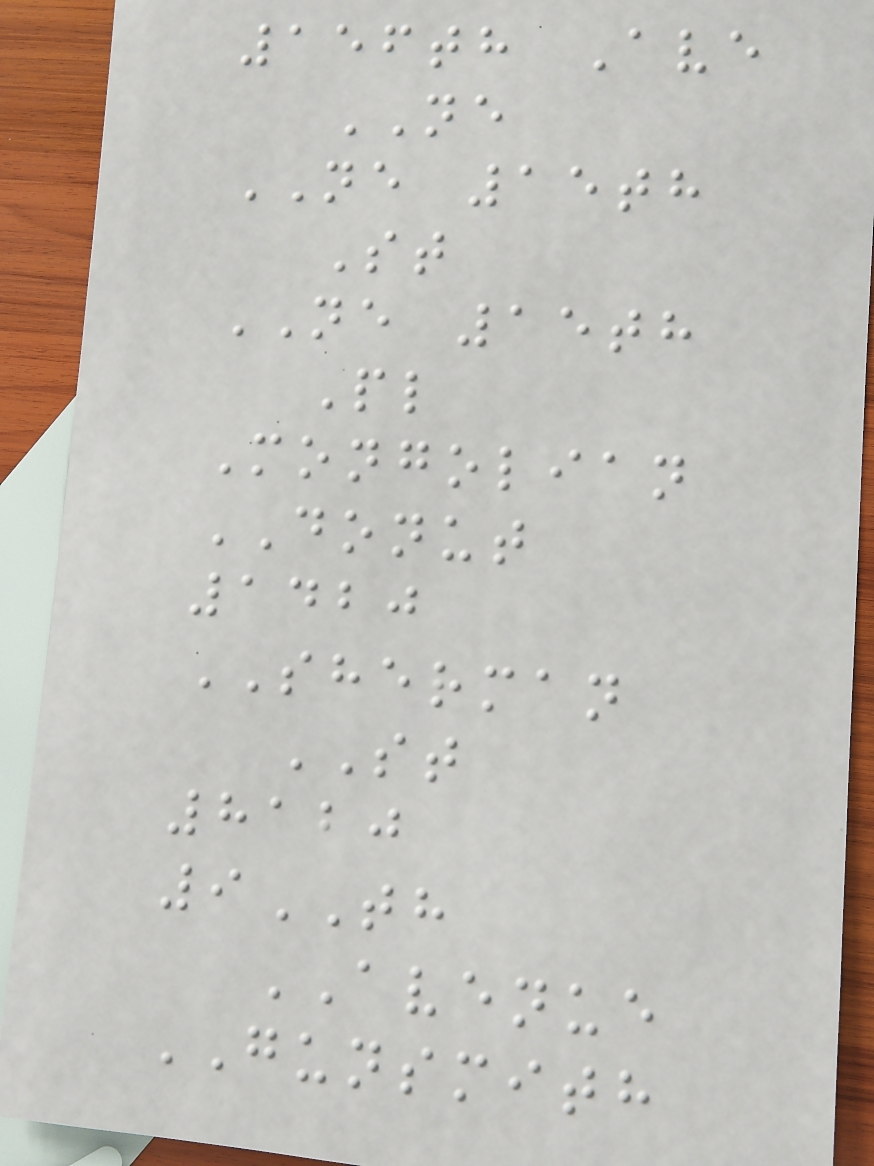156th Ave
NE
NE 15th
St
NE 15th
Pl
Mongolian
DONUT
1420
SHERMAN
ST
8120
9TH
AVENUE
GUNSMITH
